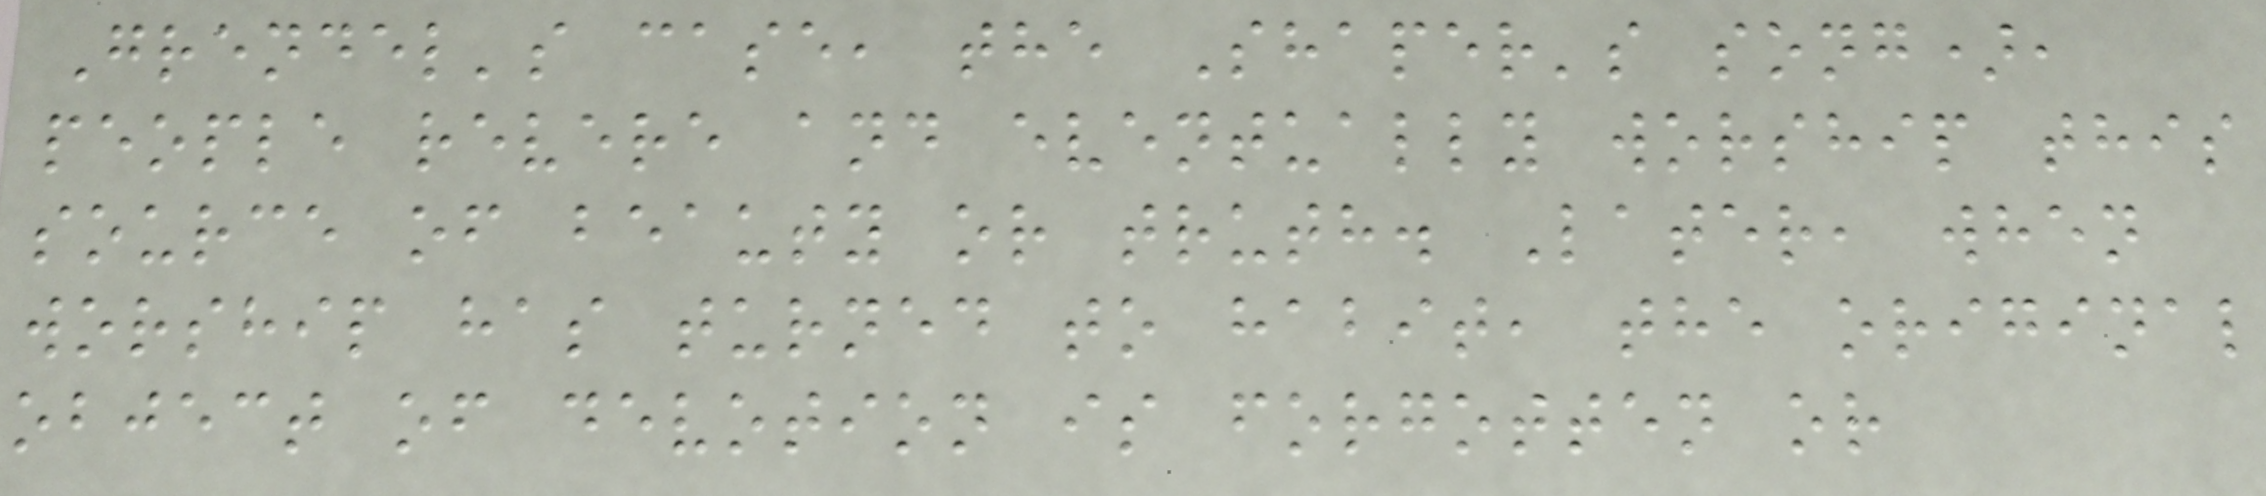Grendel's case, the Shaper's song),
people revere and eventually worship this
source of beauty or truth. Later, when
worship has turned to habit, the original
object of devotion is forgotten or
